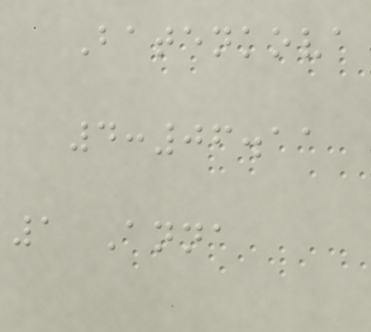Batenkova
4:06.11
1 Anna
